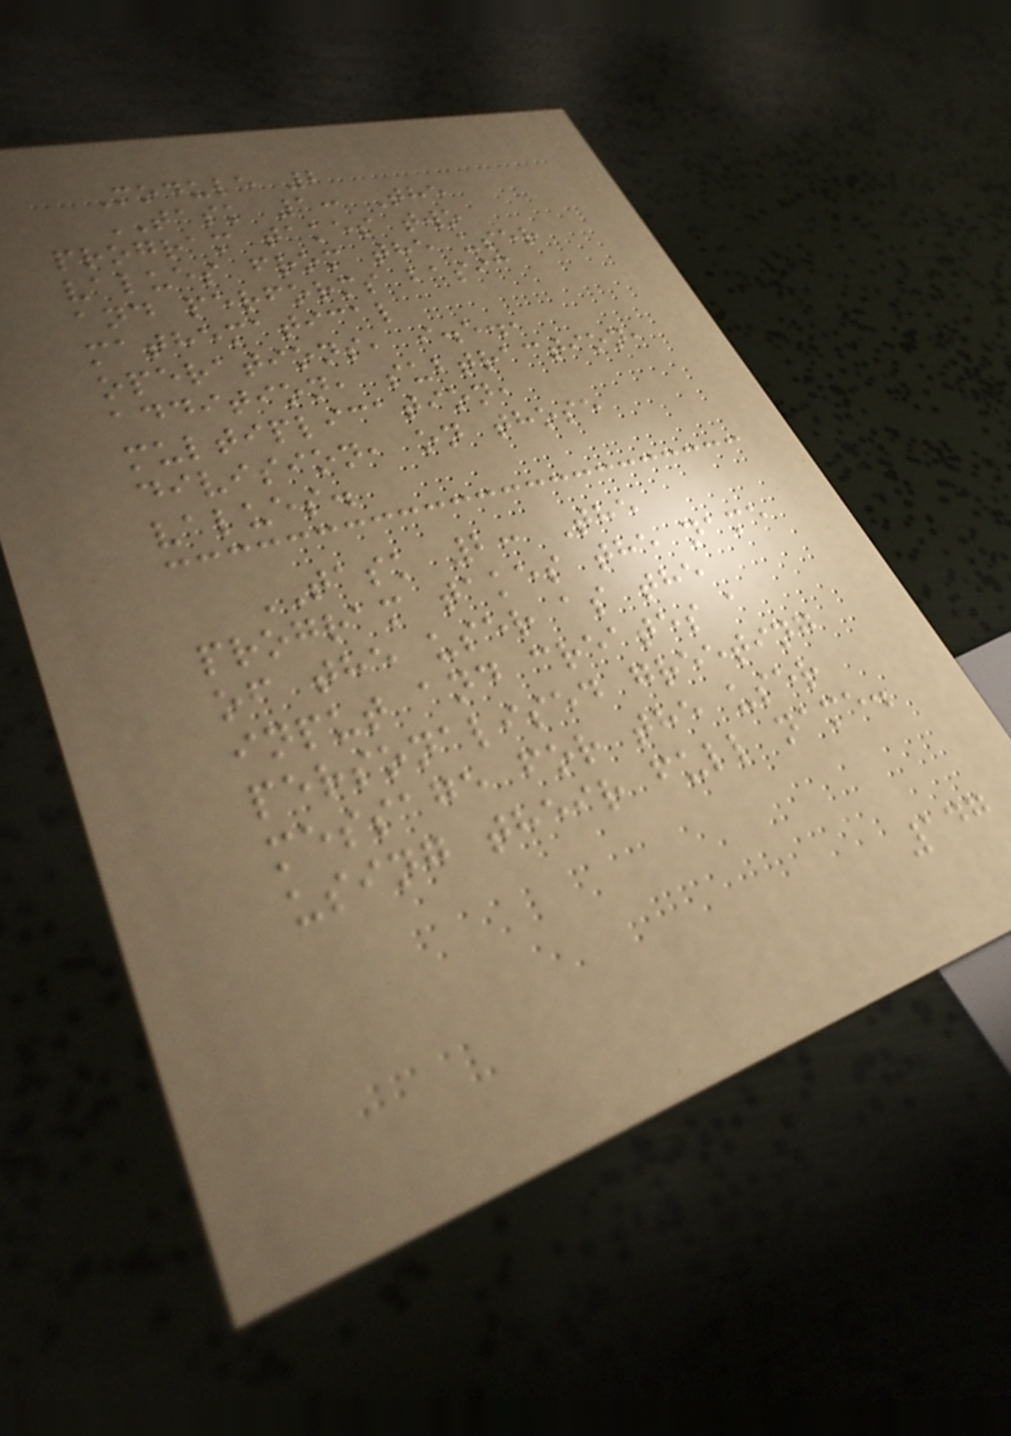Module 2
TASK 1: The
program takes two
values from the user
and performs basic
mathematical
operations, i.e.,
addition, subtraction,
multiplication,
division, on those
values.
TASK 2: The
program takes the name
of the user as the
input and creates a
personalised greeting
message for the user
using their full name.
147
